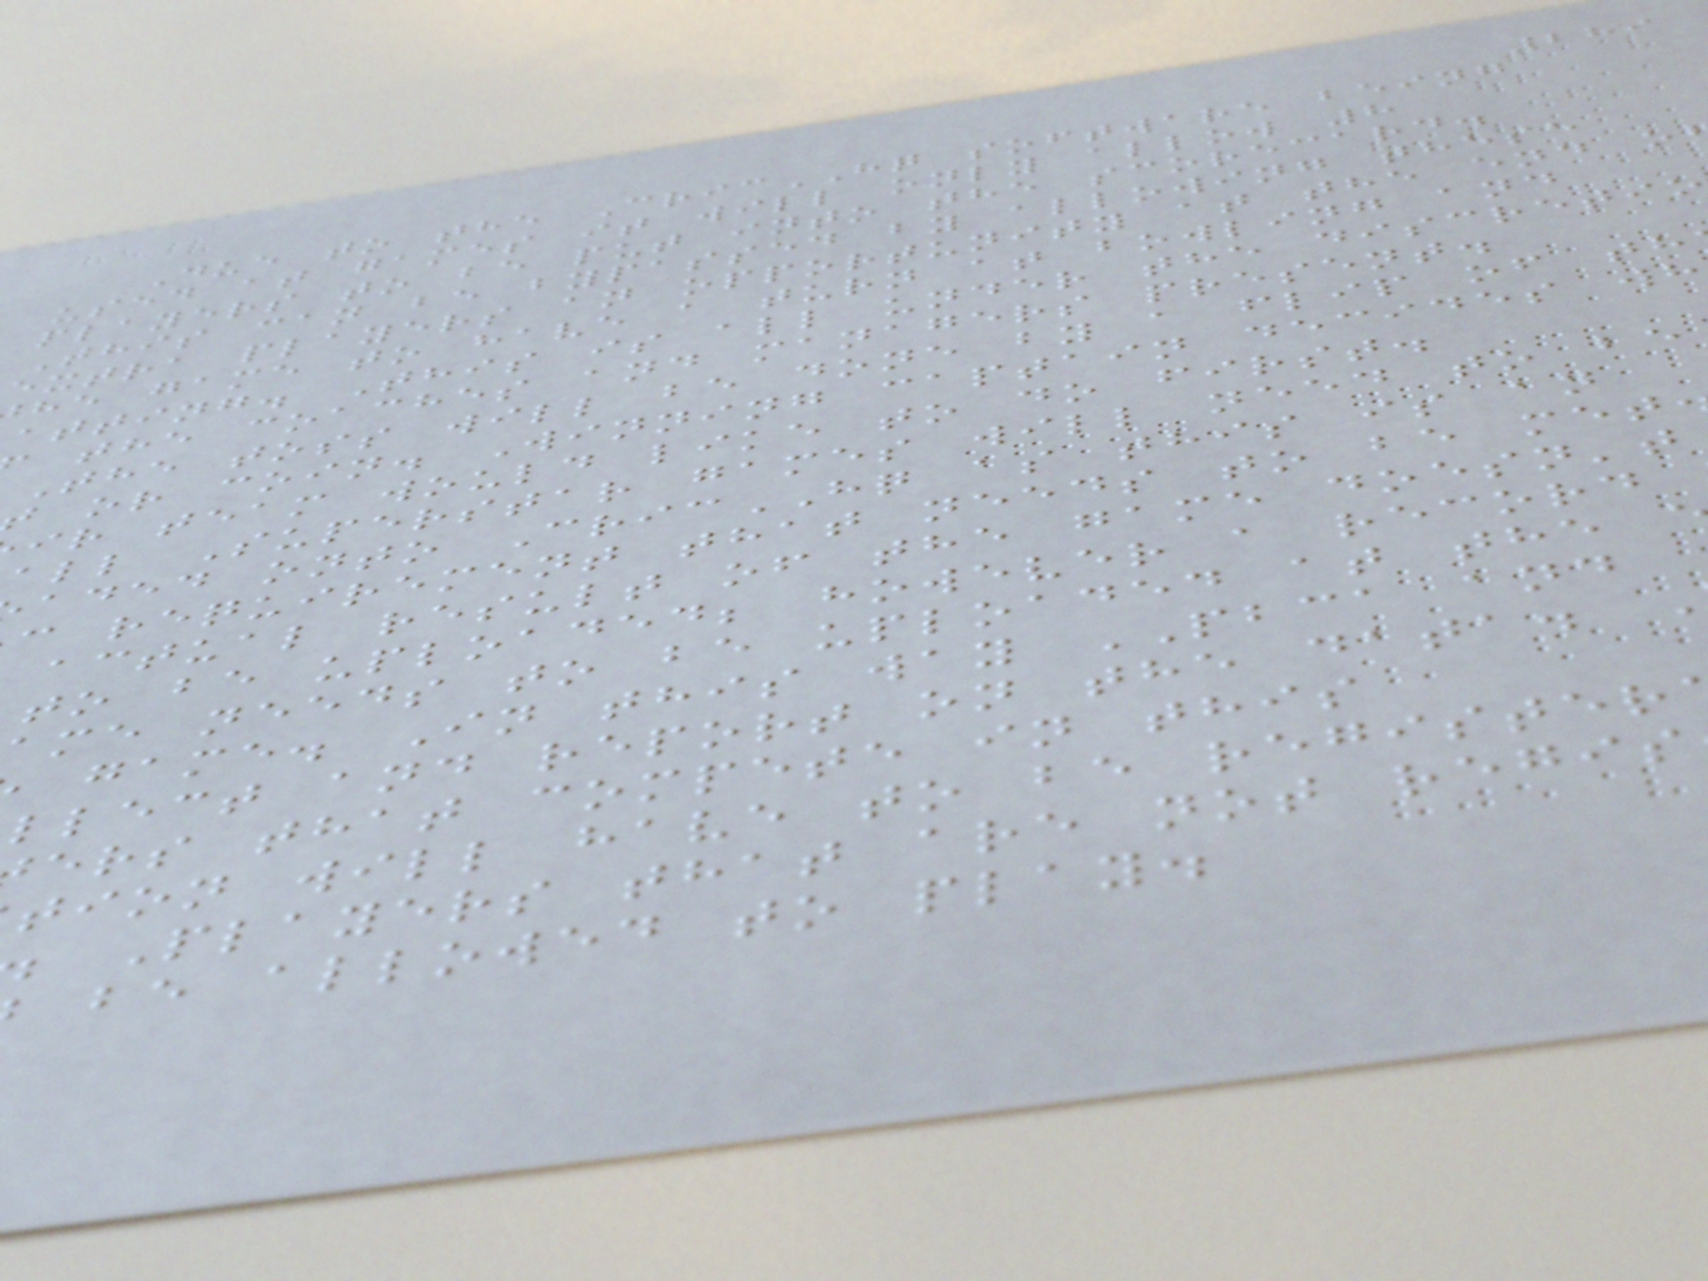289
Due to the CricHQ software being
used at games it will only allow 8
players to be put into the scorecard.
This can be bypassed by allowing these
extra players an opportunity at the end o
he game to have a turn at bowling and
atting. This is all under the discretio
the coaches and managers present.
The toss will be done by a flip of th
or coin. Winning captain decides wh
ir team would like to do first.
all Superstar games will need to be
aded onto CricHQ as this is an
c requirement that needs to be met
actual result of the game doesn't
to be uploaded; however a record
ame needs to be uploaded at the
game. In this way PBCA and
llect and report on the data.
ers that compete in this
tion will have to be register
Players that are not regis
be allowed to play.
